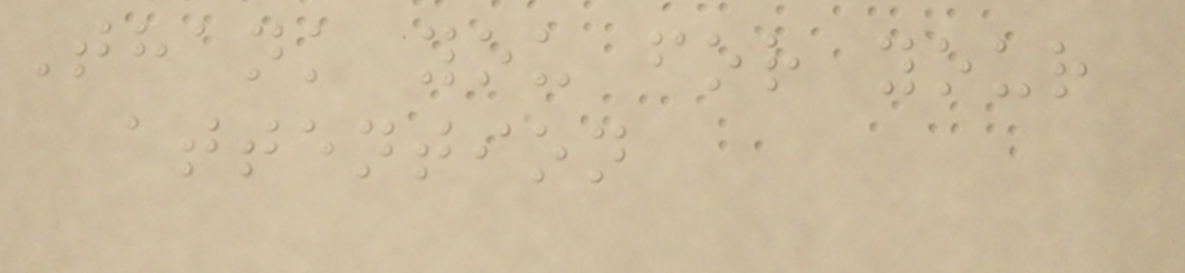Thank you for your
attention
